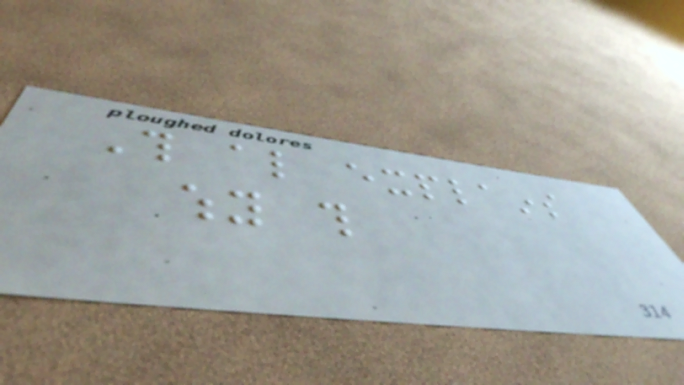This also explains
why this
